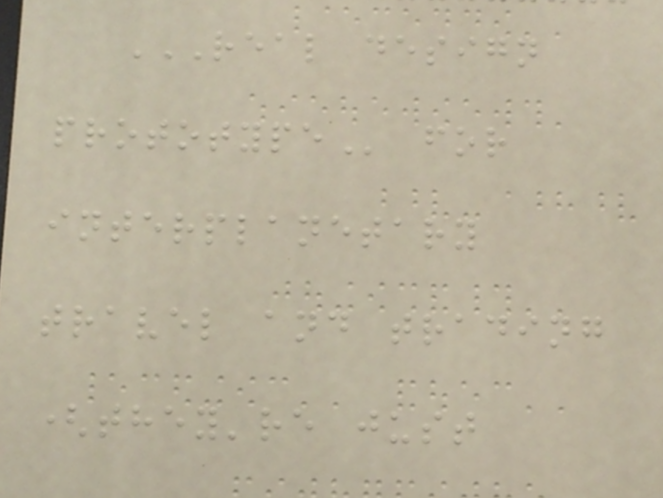REAL DESIGN
PROTOTYPE for
interplanetary
travel and trading
(they're just
